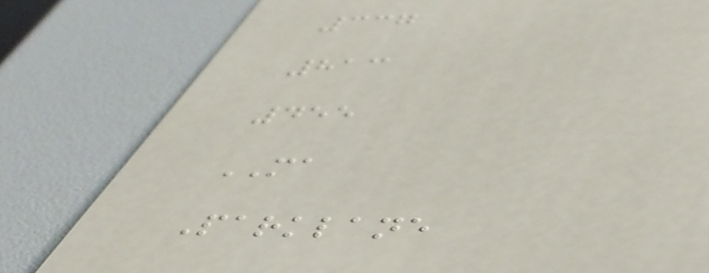337
813
455
MA
Parklane
